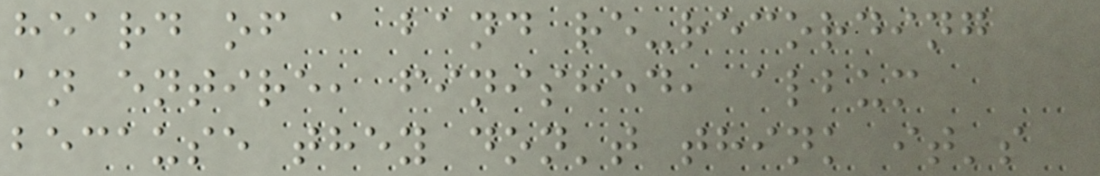heard of a band re-recording
an entire, finished, album
because they don't think it's
